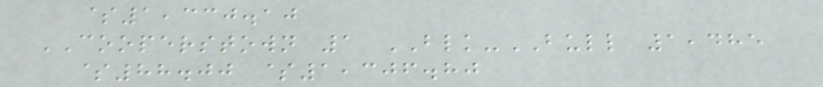$1,330.10
COOPERSTOWN 1 BLK-BULL 1,485
$88.00 $1,306.80
